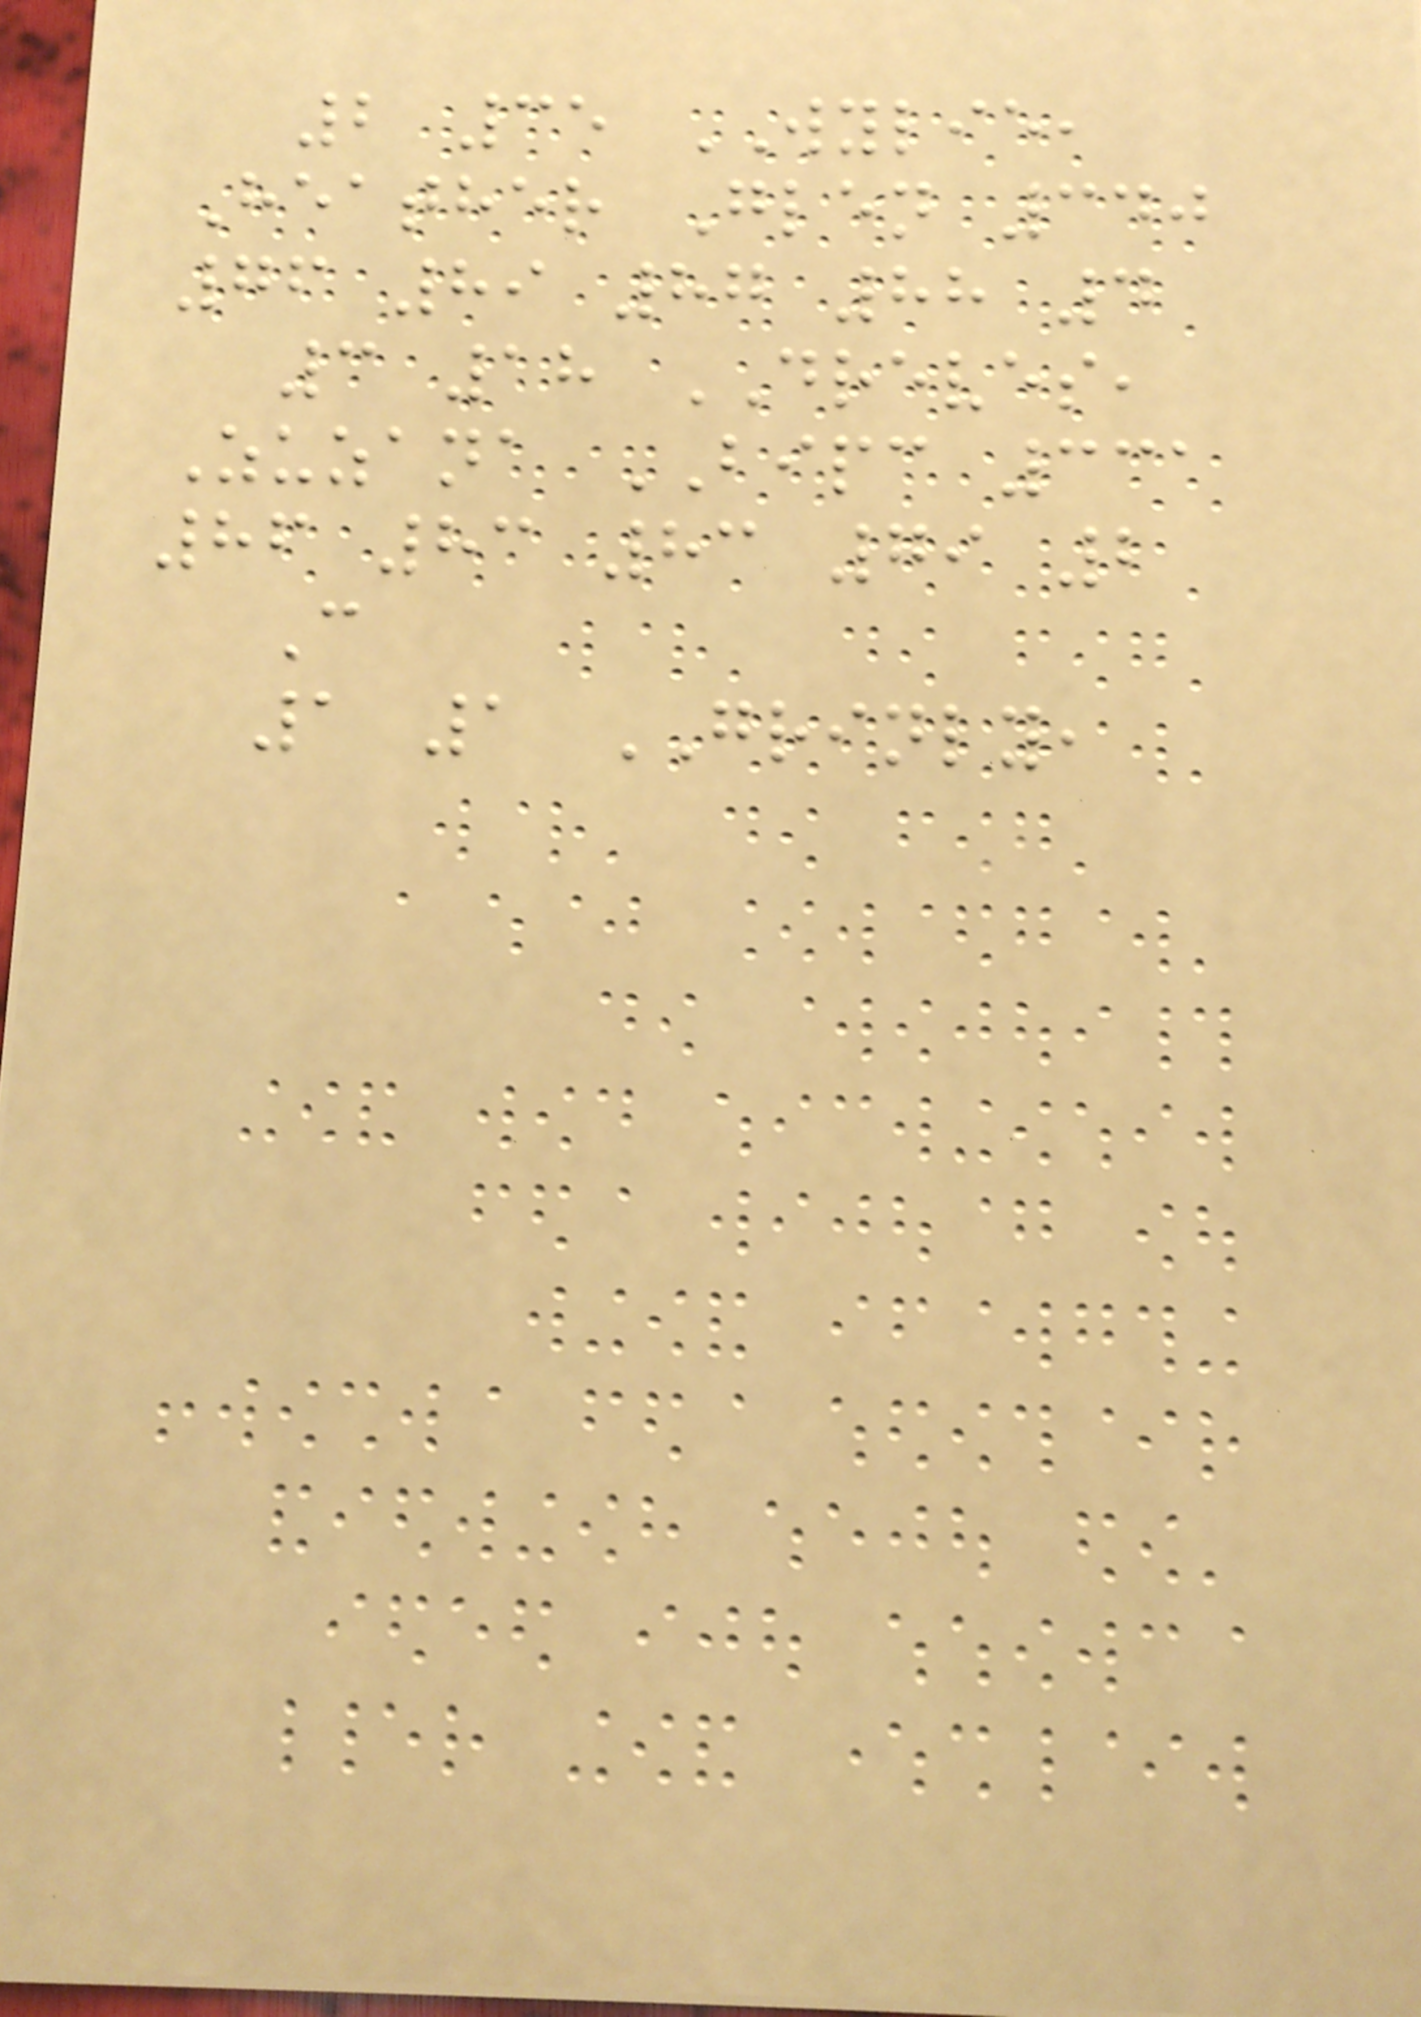2 35 WYLIE,
Heather Glen 340
76 89 87 88 4
3 18 DREVES,
Zuzana BIPC 331
86 83 83 79 2
C
1 1 GRINLY,
